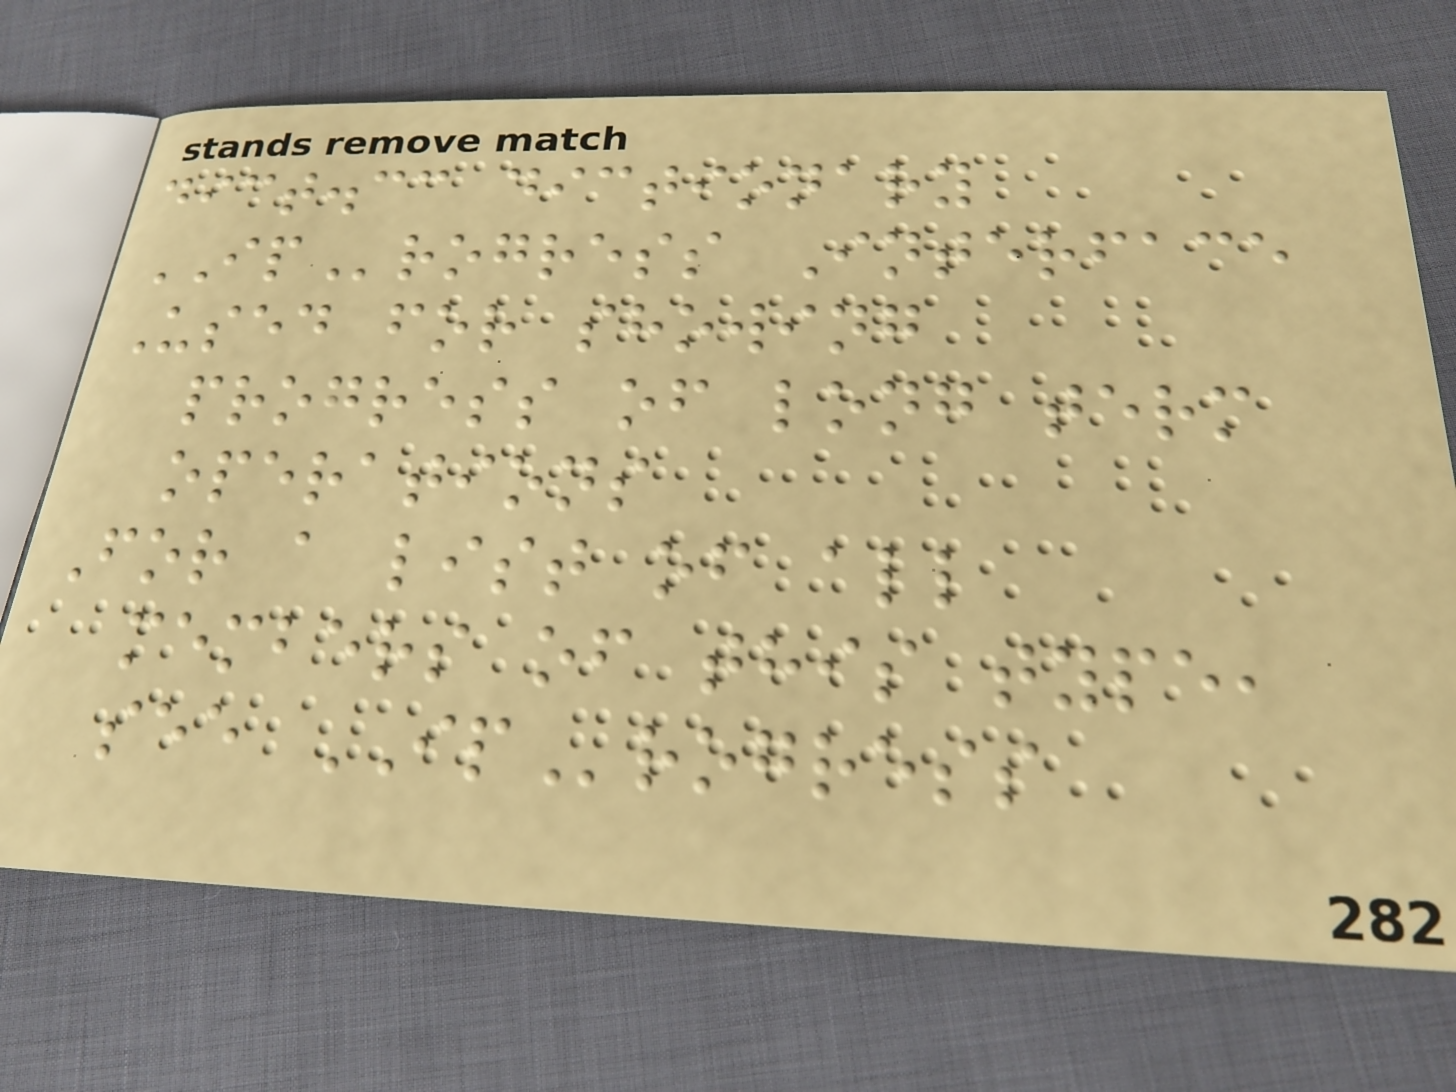dict.cc dictionary
IProgress Interface
Used for showing
progress of long term
operations
For a list of all
members of this type,
see IProgress
